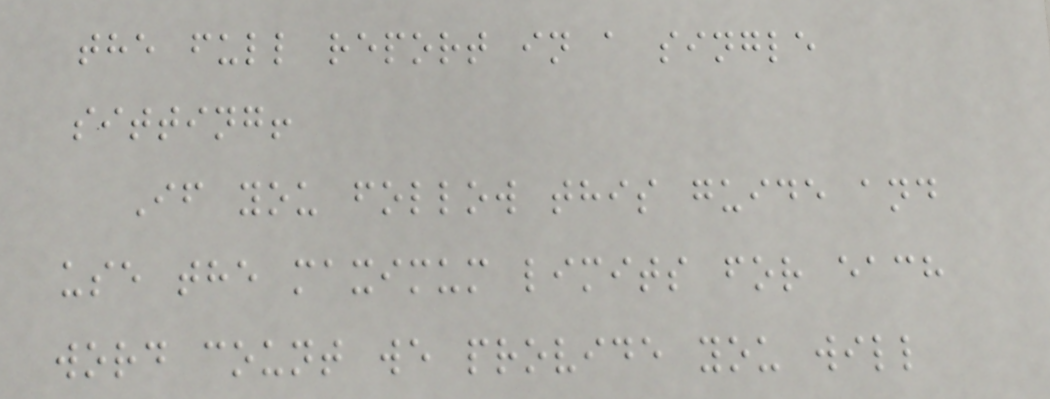the full report in a single
sitting!
If you follow this guide and
use the maximum limits for each
word count we provide you will
